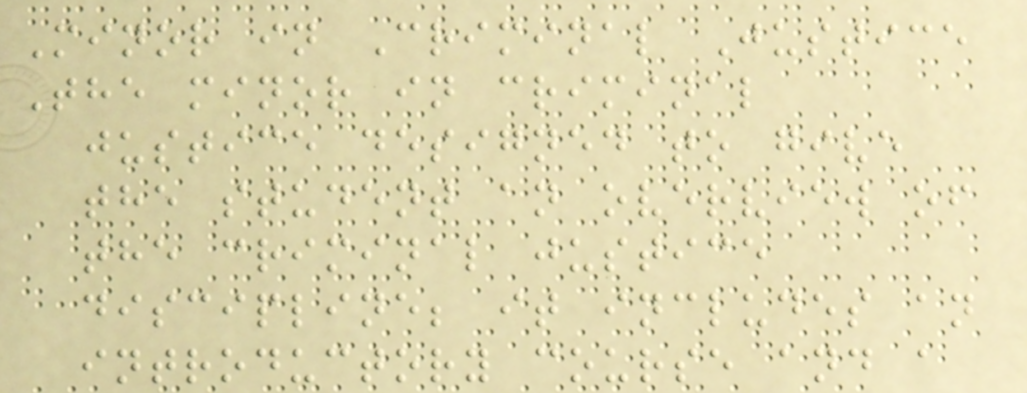Minor in Criminal Justice
The minor in criminal
justice designed to give
the student an overview of
the criminal justice
discipline; it includes an
introductory course and a
